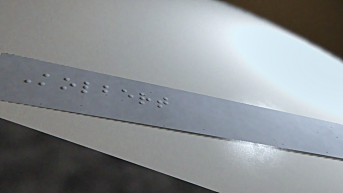Kolbert
